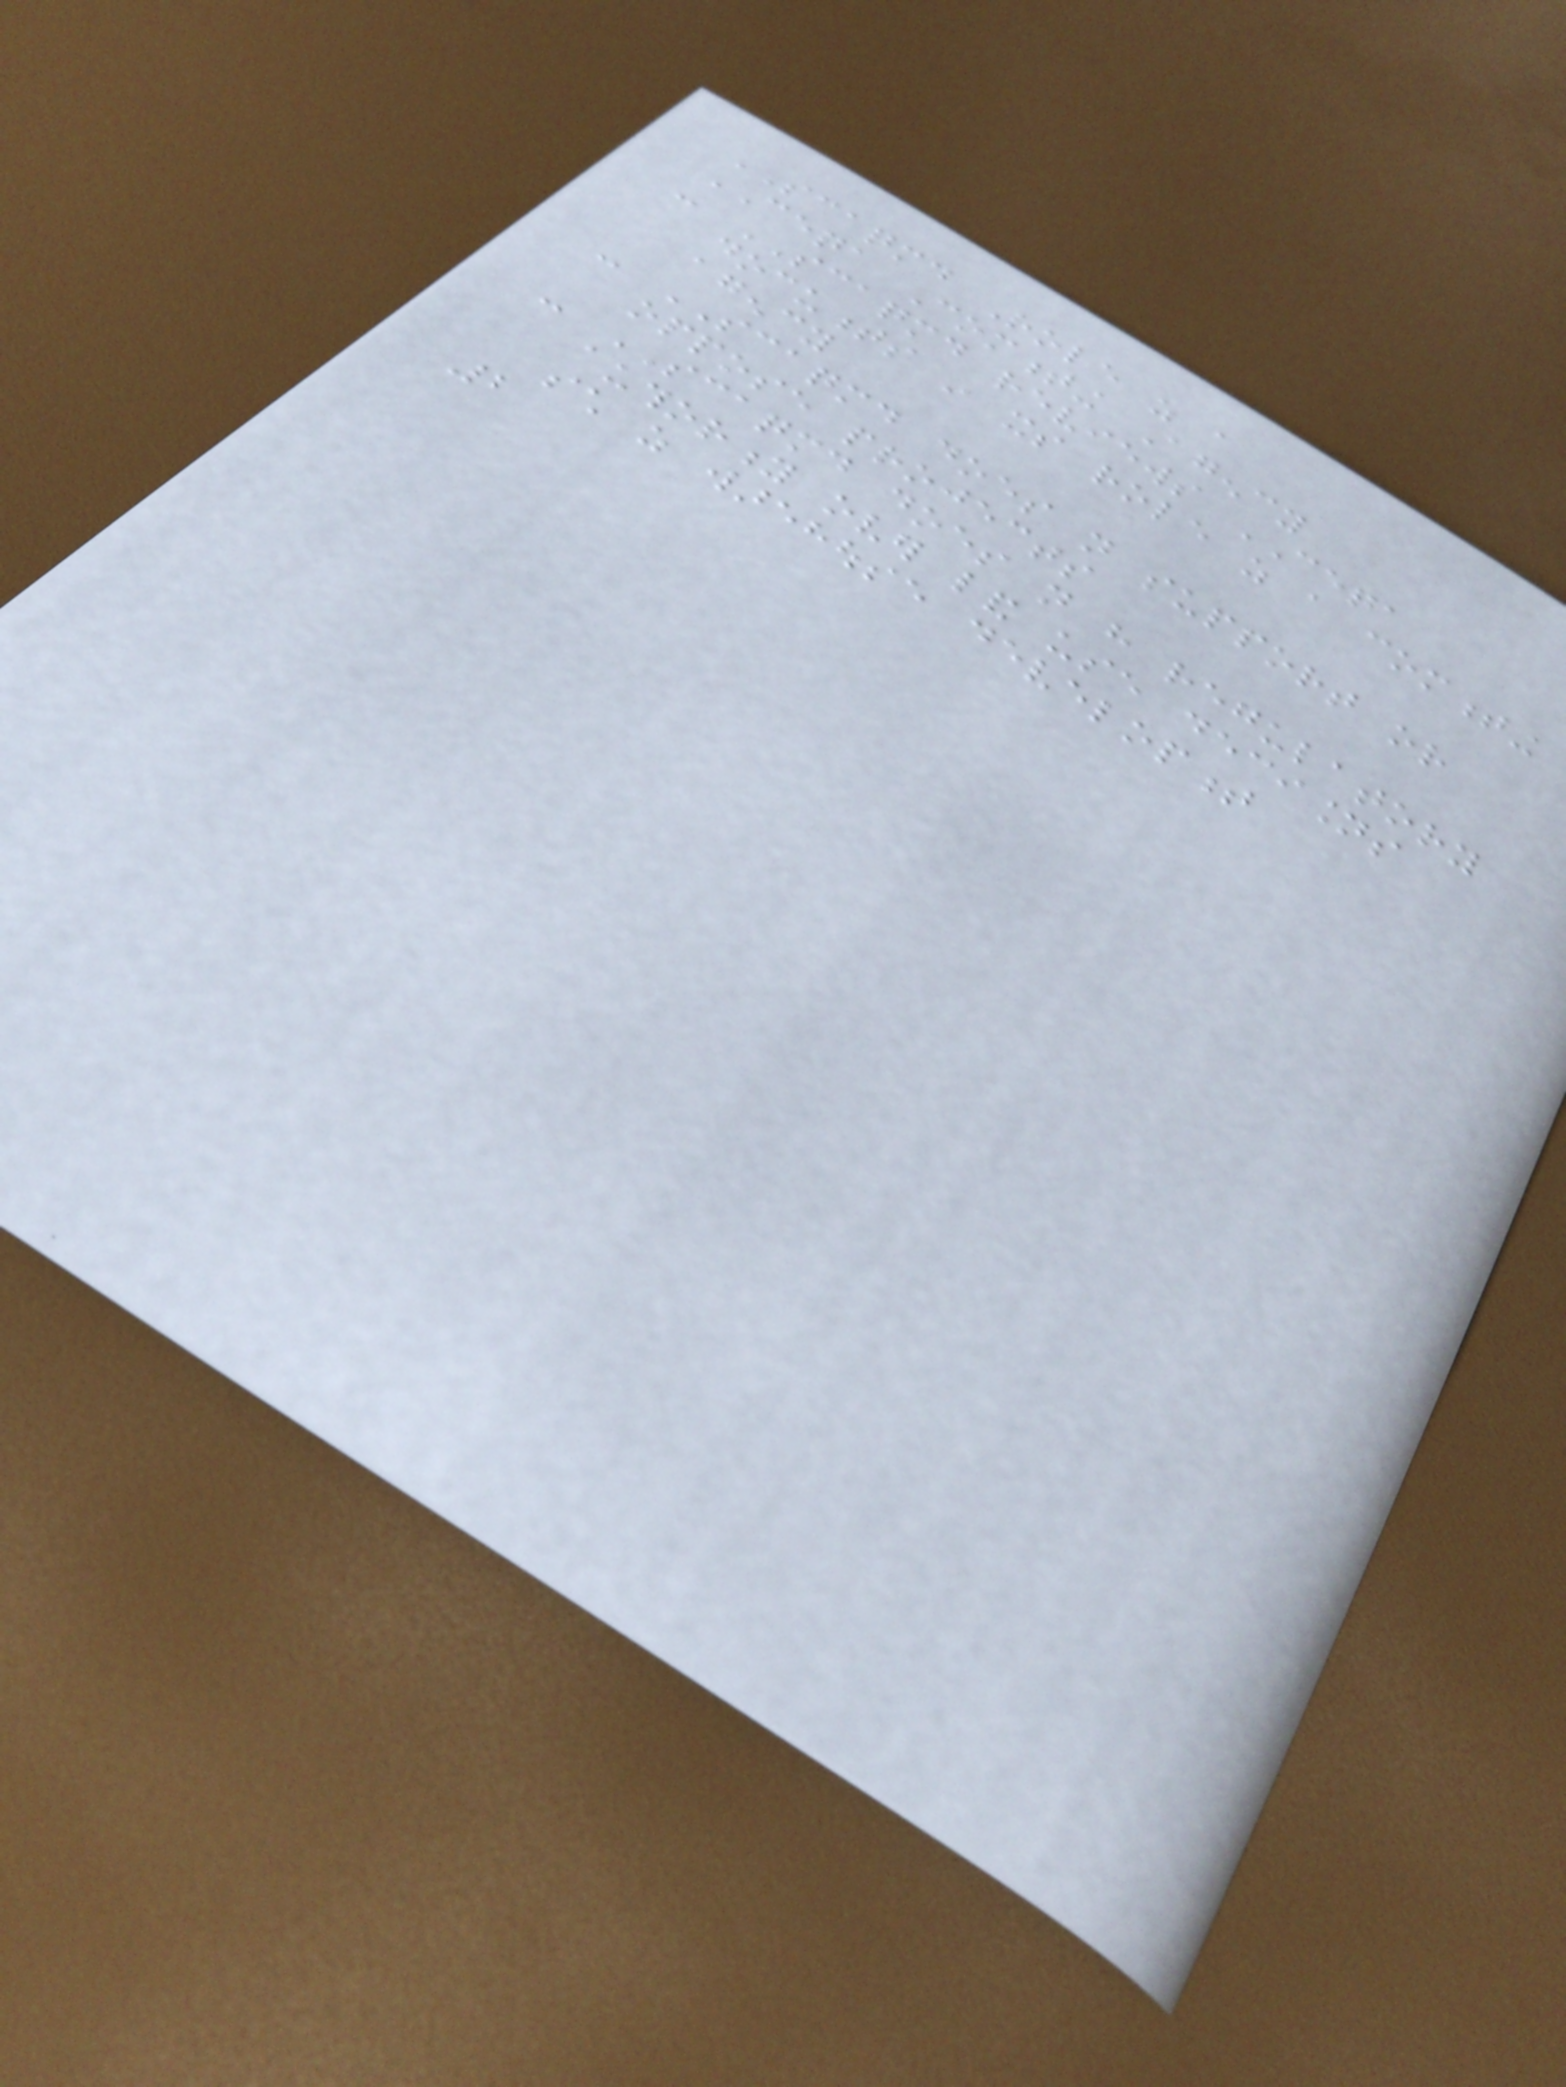SCAQMD Role as a
CEQA Commenting Agency
- SCAQMD reviews CEQA
documents in its role as a commenting
agency
- SCAQMD does not support or
oppose projects
- SCAQMD does not have regulatory
authority over land use decisions
such as warehouse development
2
